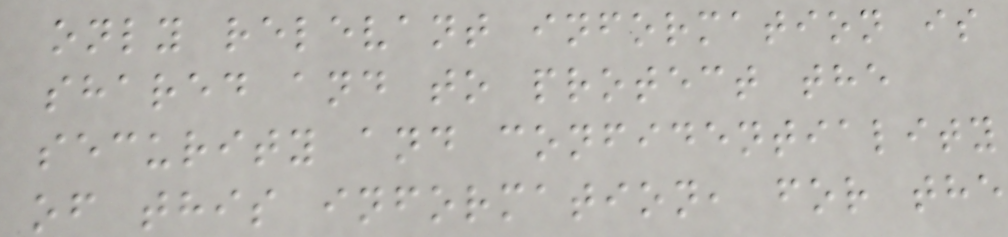only relevant information is
shared and to protect the
security and confidentiality
of this information, for the
